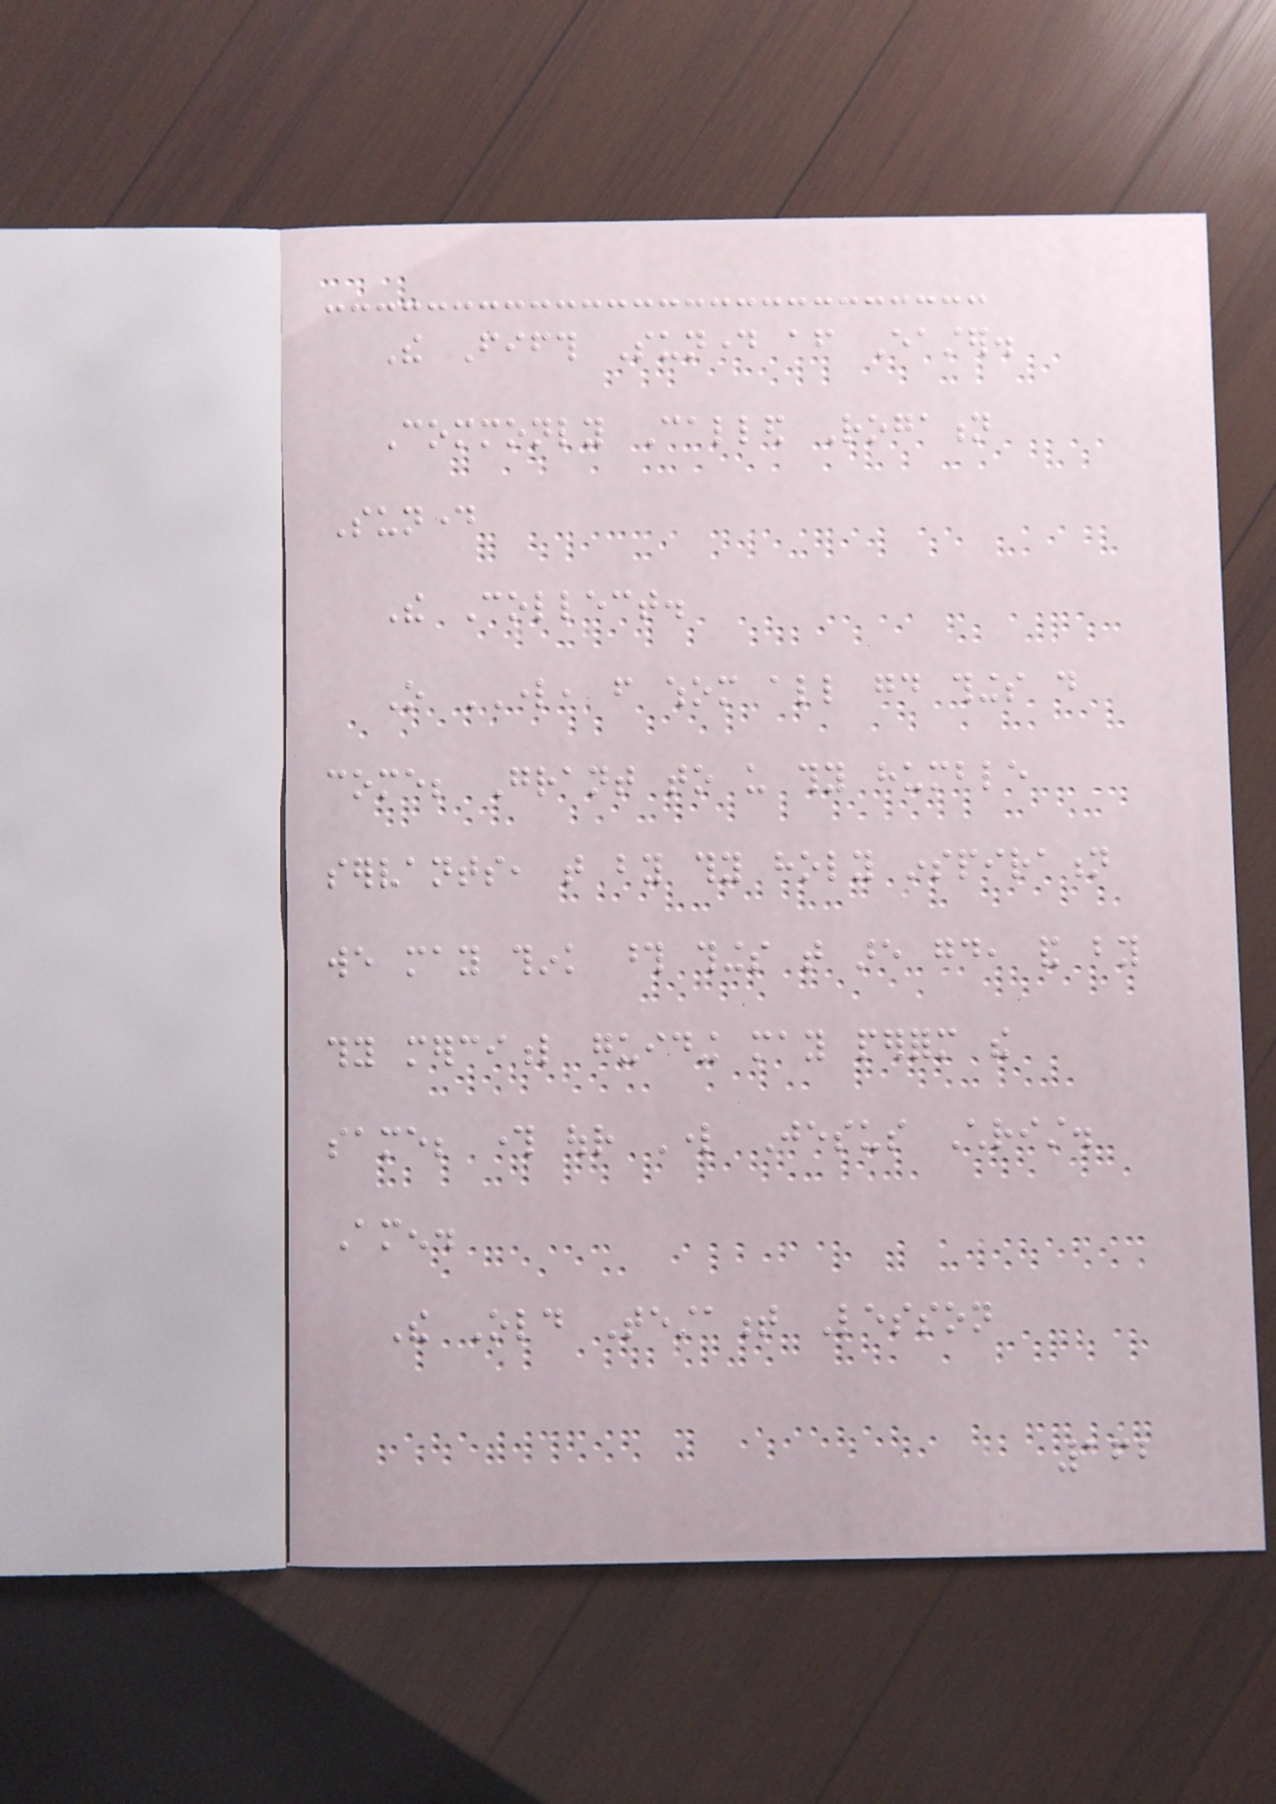The Fifth Sunday after Easter.
Commonly Called Rogation
Sunday
The Collect.
O LORD, from whom all good things do
come; Grant to us thy humble
servants, that by thy holy inspiration
we may think those things that are good, and by
thy merciful guiding may perform the
same; through our Lord Jesus Christ.
Amen.
The Old Testament Lesson
162
